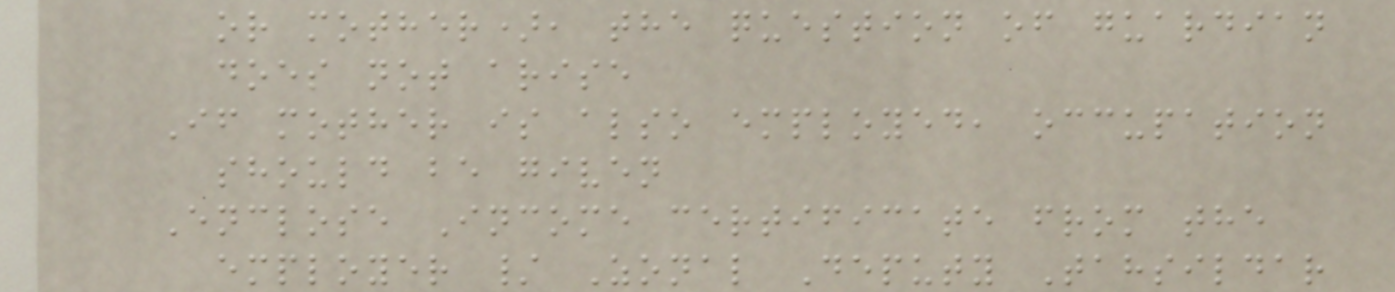or mother), the question of guardian
does not arise
If mother is also employed, occupation
should be given
Enclose Income certificate from the
employer / Zonal Deputy Tahsildar
